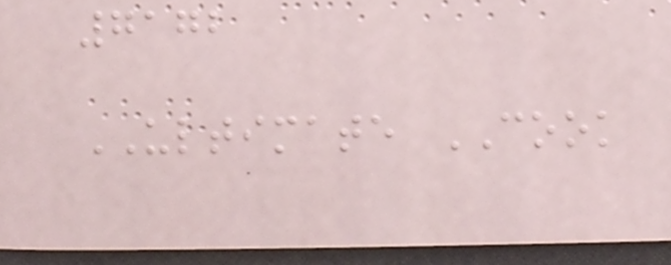7172
ULTIMATE COOK
